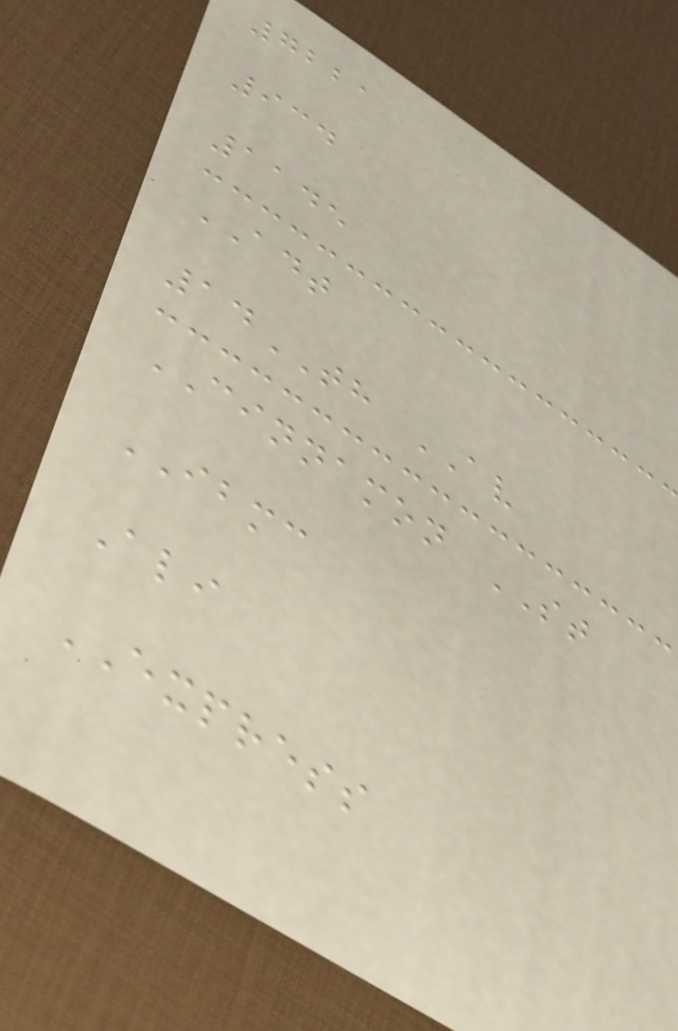7221
934
1145
ADT
14TH AV
CINNAMON ST
IBMC
Ali
EXPRESS
